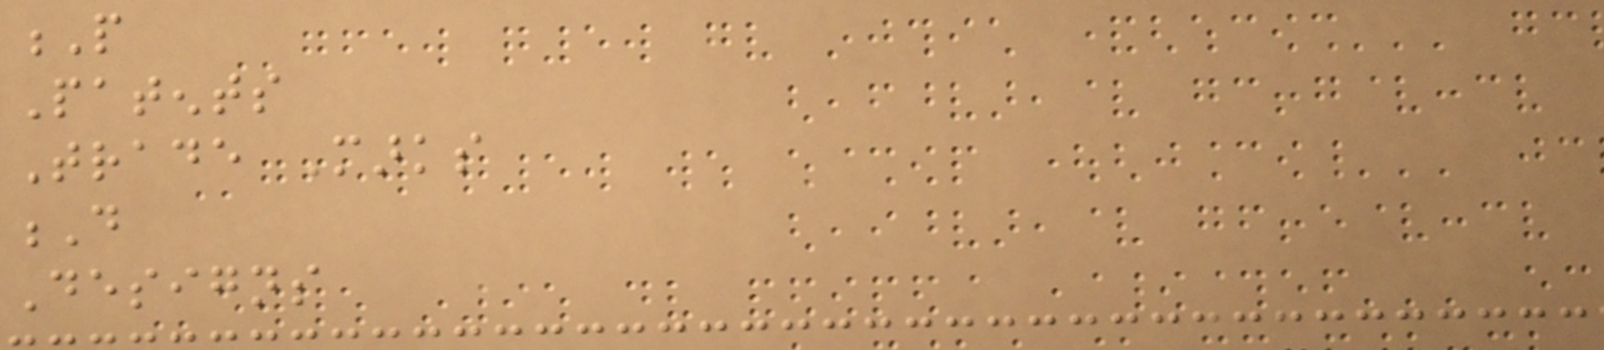P
Patents
Trade Marks
D
Designs
